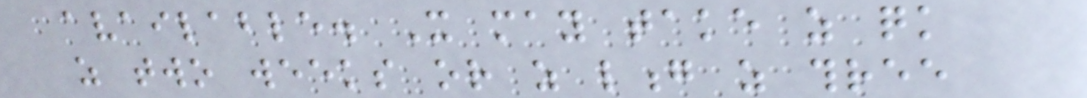available. It may take as quick
as two weeks or as long as three
